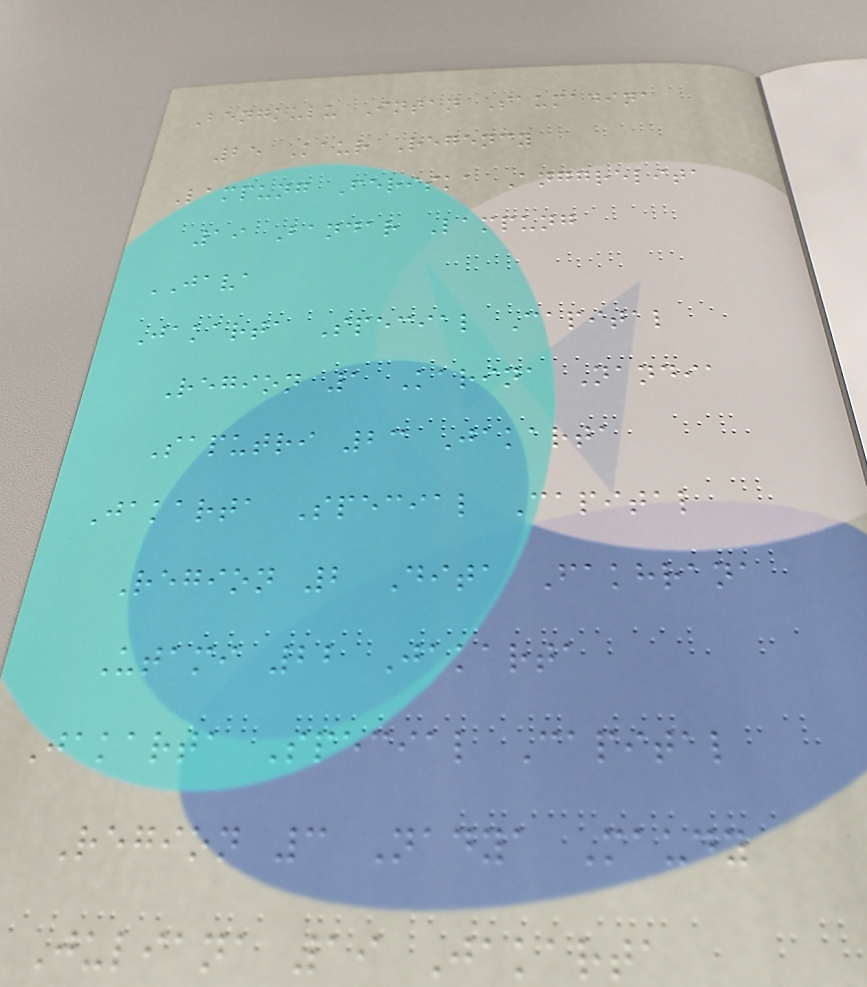Bengkulu Intan Saumadina
25 Kaur Regency
Lampung Feriska Anggrelita
19 Bandar Lampung
JAVA
Jakarta Special Capital
Region 1 Karina Nandia
Saputri 23 Jakarta
Jakarta Special Capital
Region 2 Dita Fakhrana
Utami 22 Jakarta
Jakarta Special Capital
Region 3 Nadya Maudy
Juliana 19 Jakarta
